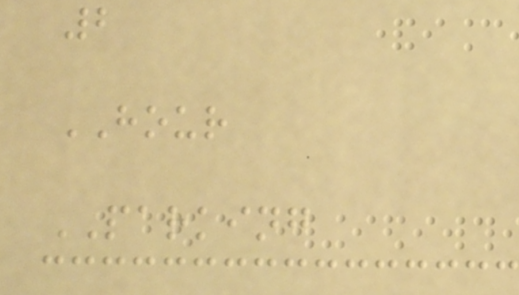2
HOUR
PARKING
